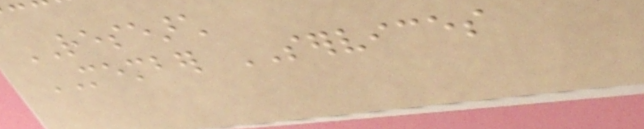RESEARCH
MEMBER SERVICES
